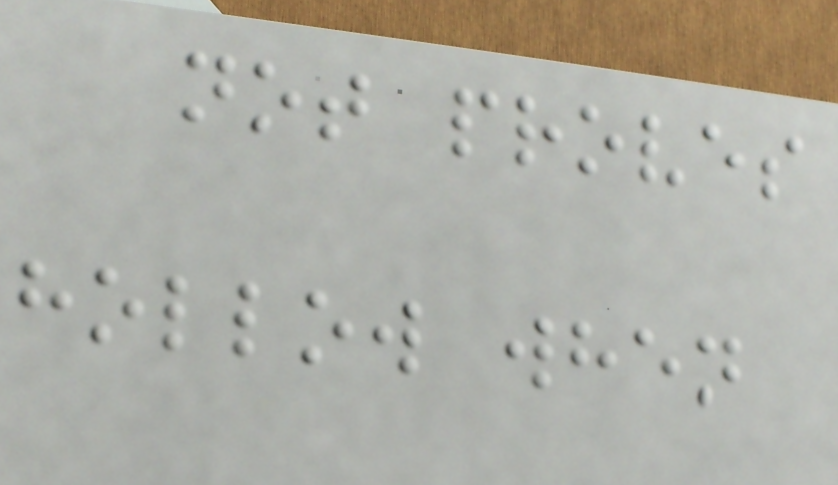not proves
hollow when
